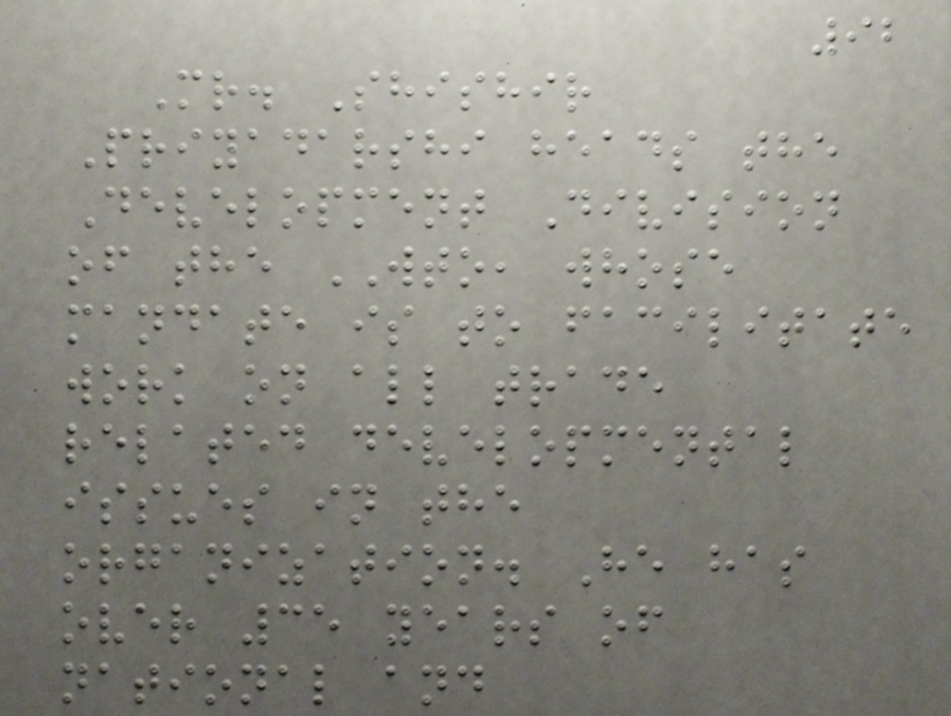92
Mr. Shishir
Priyadarshi heads the
Development Division
of the WTO, whose
mandate is to facilitate
work on all trade
related developmental
issues in the
organization. He has
over 35 years of
national and
